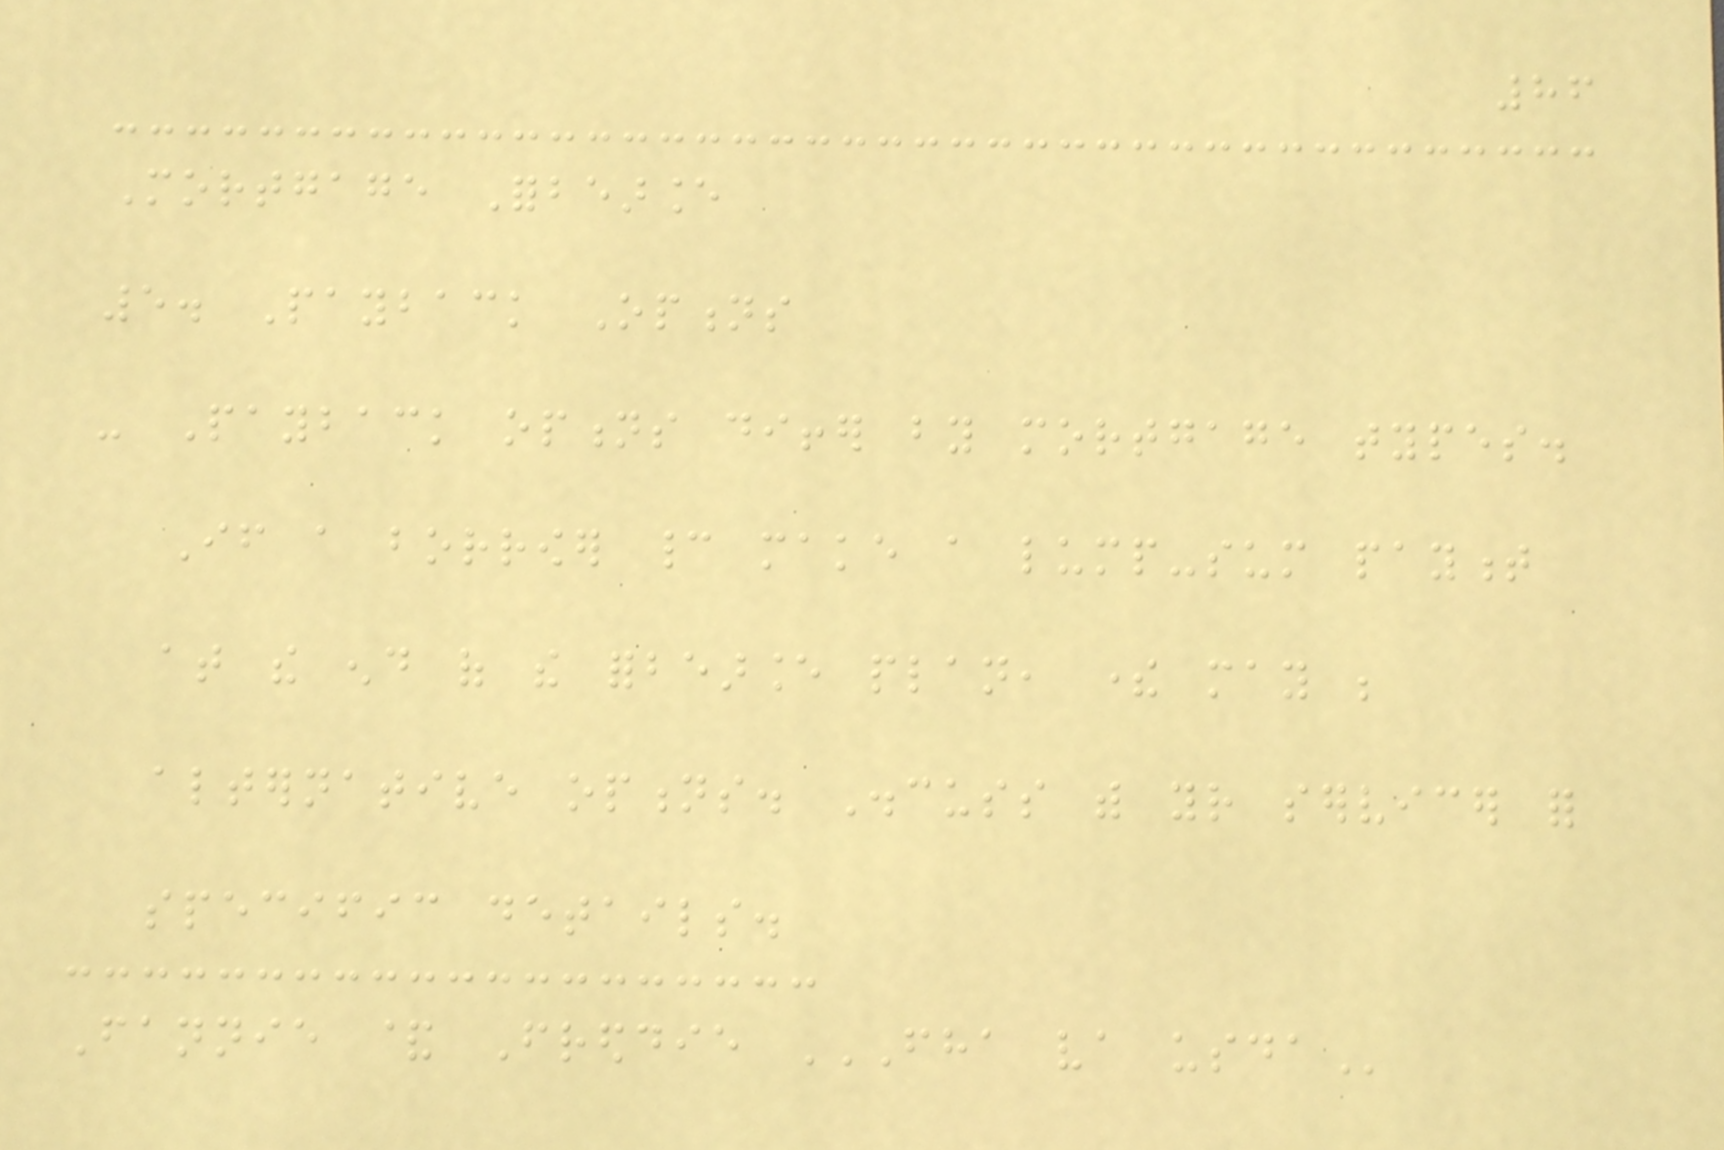86
Mortgage Forbearance
5. Payback Options
- Payback options differ by mortgage types.
If a borrower cannot make a lump-sum payment
at the end of the forbearance plan, there may be
alternative options. Discuss with your servicer for
specific details.
Fannie & Freddie FHA VA USDA
